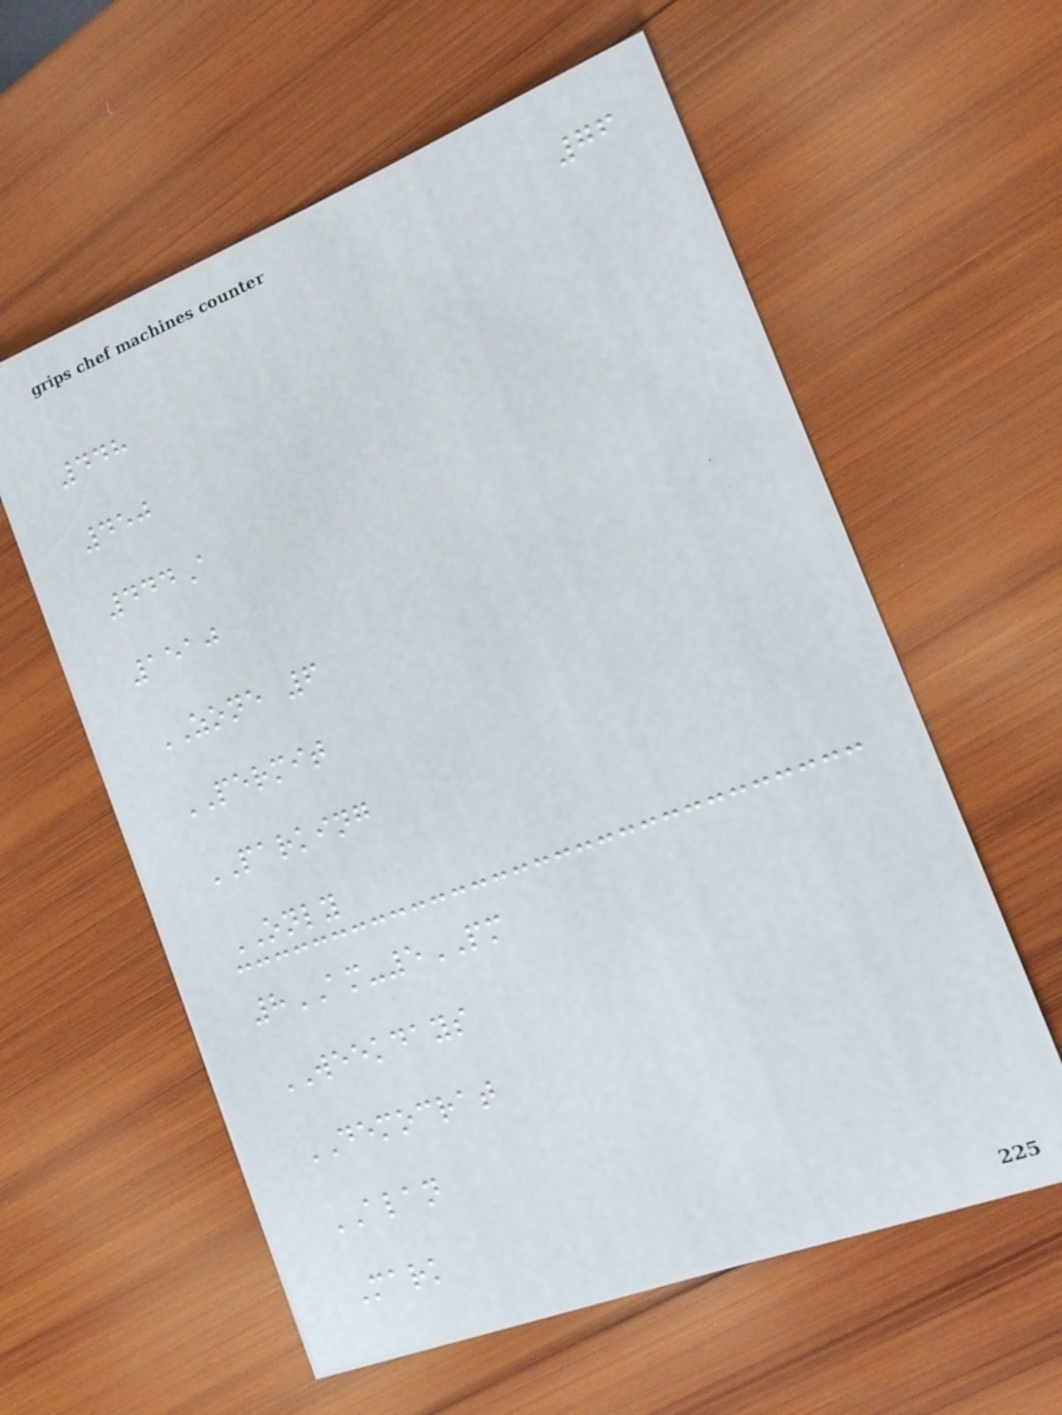76
448
450
444A
1510
ZONE 6
PERMIT
PARKING
ONLY
8AM-5PM
WEEKDAYS
DEMOCRAT
ALAN
Mark
